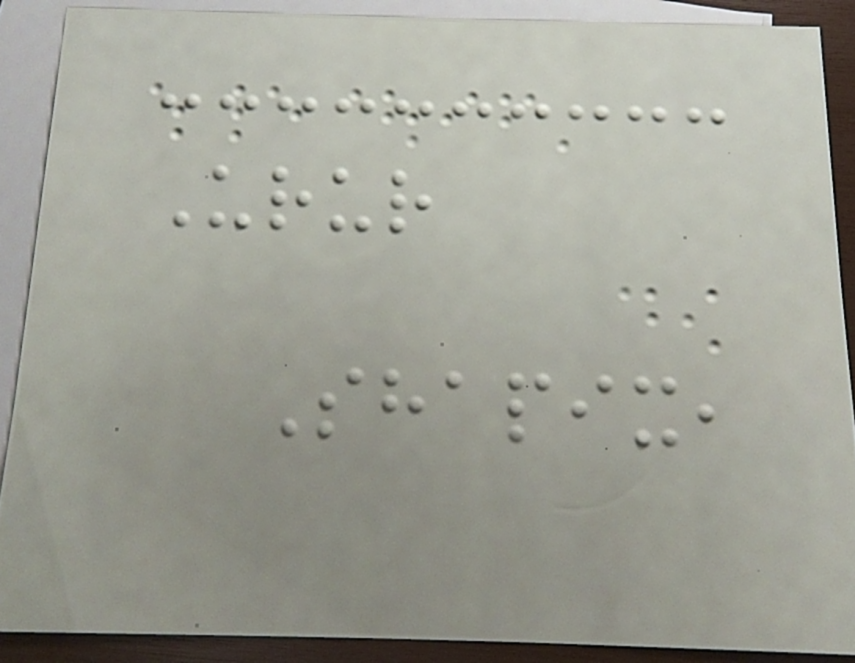Urur
Shapix,
